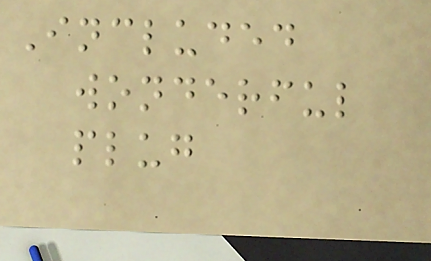Included
wonderful
plug
